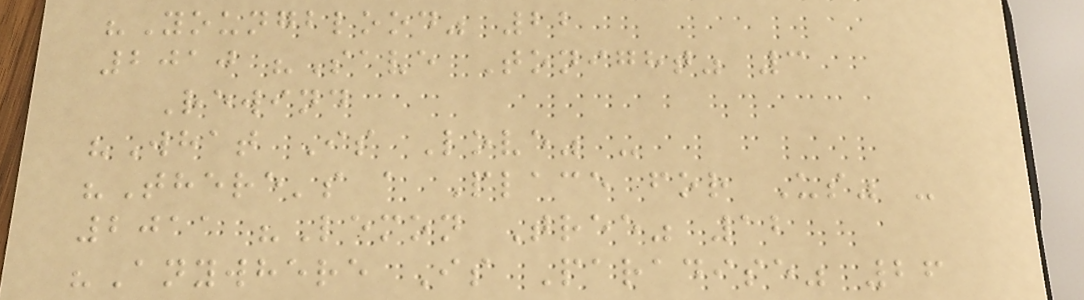"Youngblood" 22
2010 "Save Tonight" 3
Rewind
"What Is Love" -
"There's a Place for Us" -
2011 "Lemon Tree" 12
"Anywhere Is Paradise" 26
